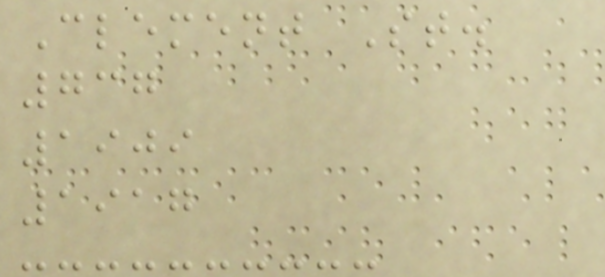Clement St.
737
1909
1917
